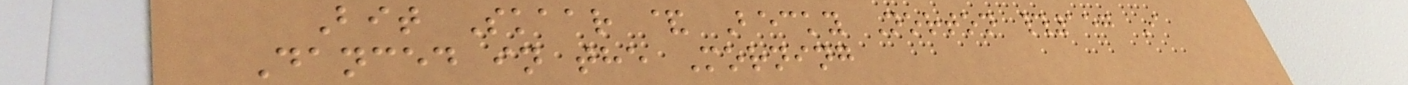Bit Skaar & Becky Norton #157 I
Danced in the Morning
